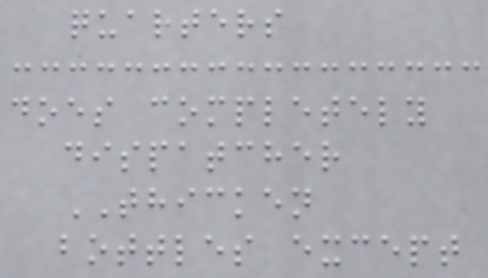quarters
does completely
dispatcher
THICKEN
bottles except
